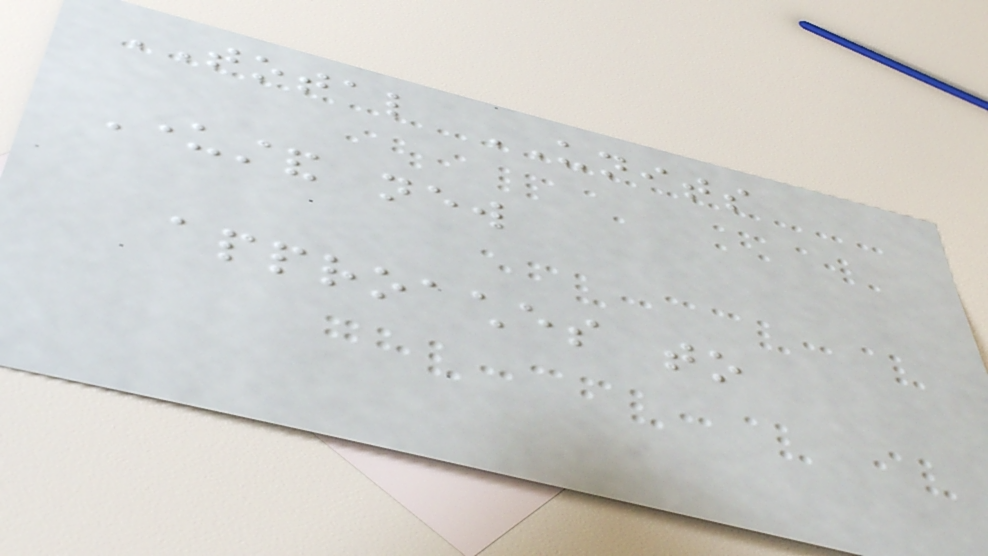TOTAL UNITS
Understand new
approaches to
